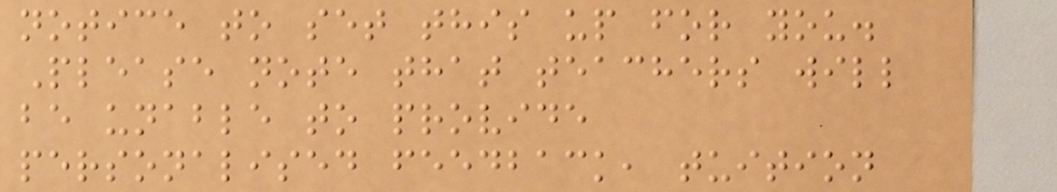notice to set this up for you.
Please note that teachers will
be unable to provide
personalised feedback, tuition
